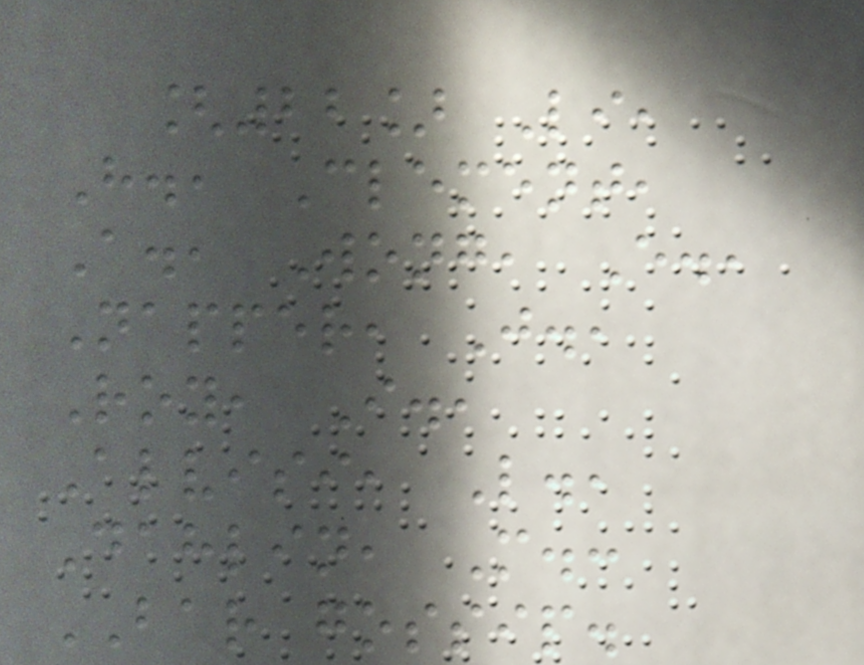[22] Li,
H., Clement,
A., Wong, E.,
Napper, J.,
Roy, I.,
Alvisi, L.,
Dahlin, M.:
BAR gossip.
